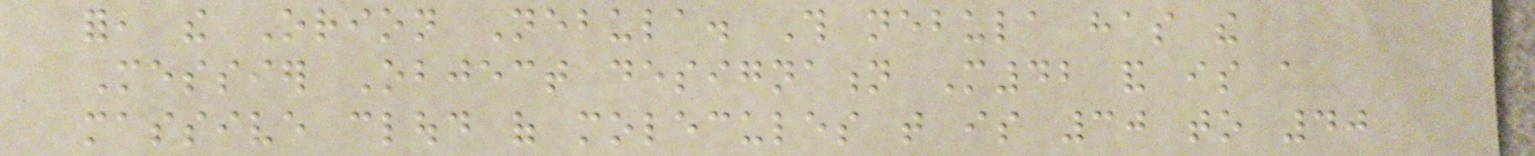for, the Orion Nebula. This nebula has the
Messier Object designation M42 and is a
massive cloud of molecules that is 30 to 40
